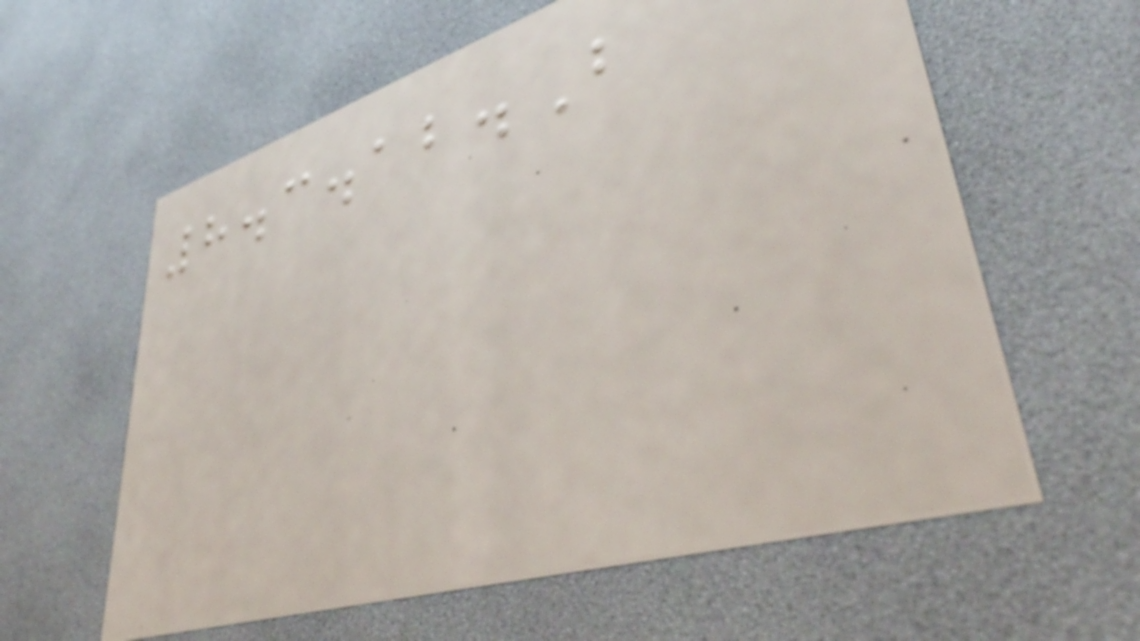8.3.12.B
